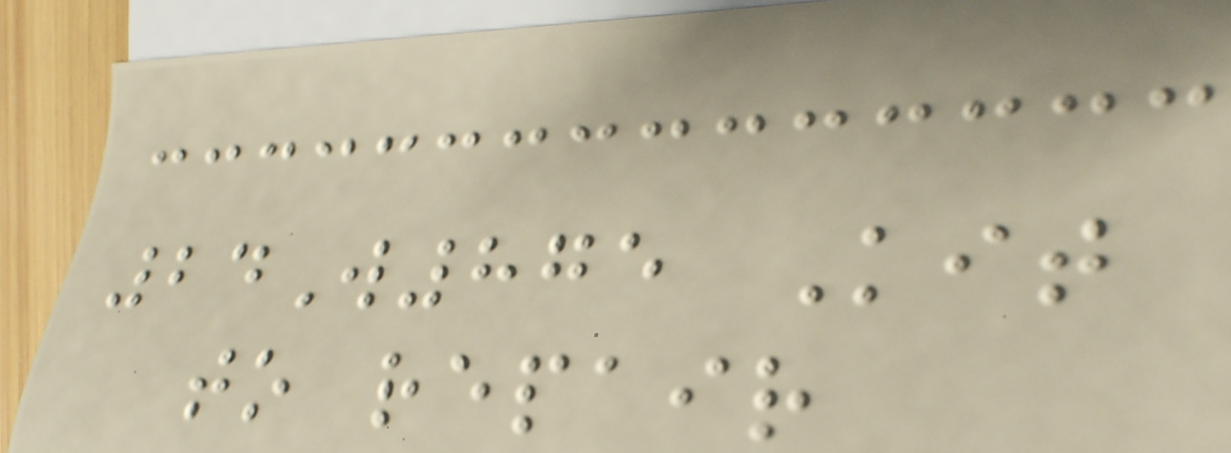24W875 Kit
to repair
